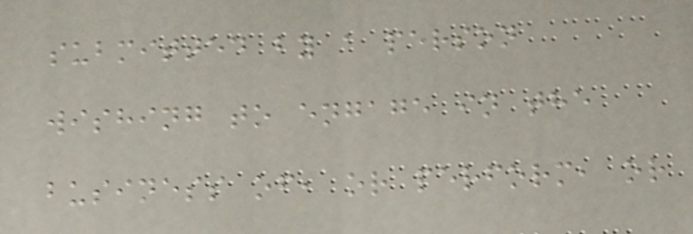submitted by a person
wishing to engage in the
business of, or perform, or
